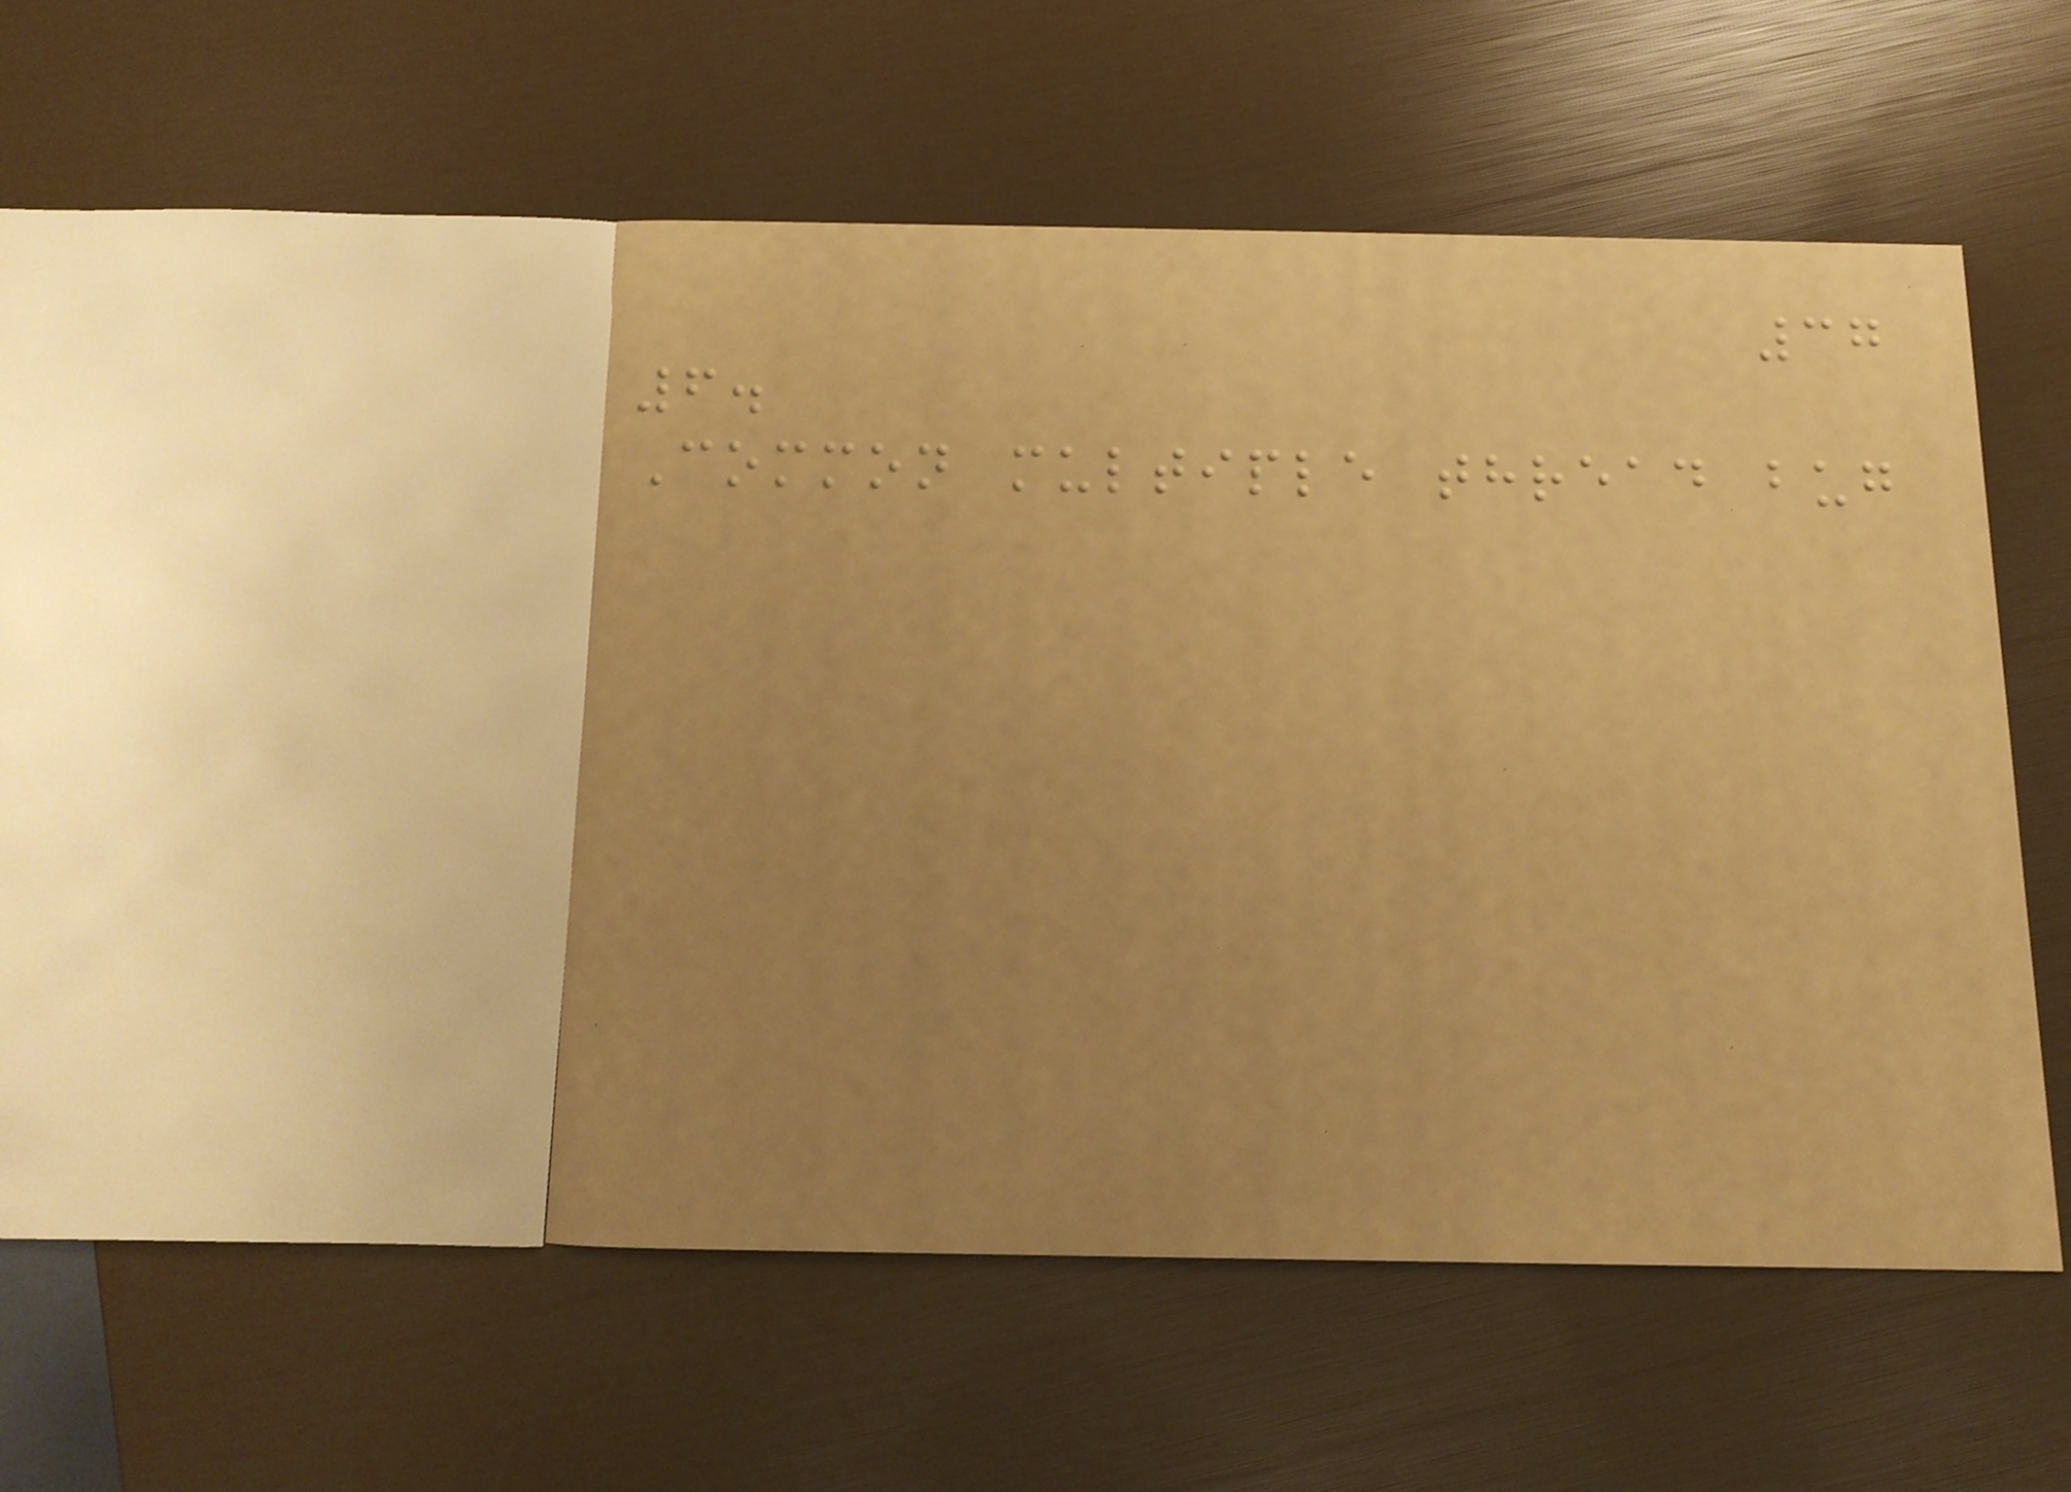37
6.
Common multiple thread bug
